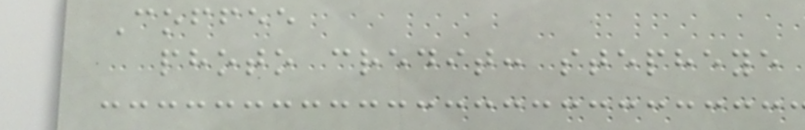Coffee
photo credit: stepheye
